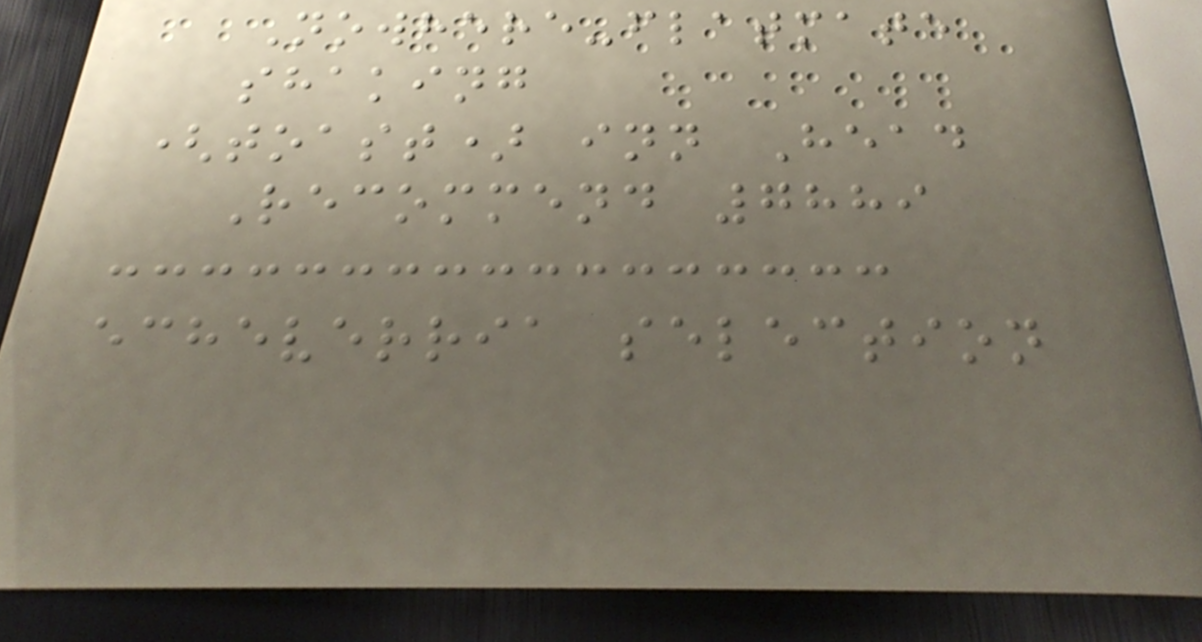Nowhere-flatmate
shaking
(toast) inn Head
Recommend 7889
echeverria selection
